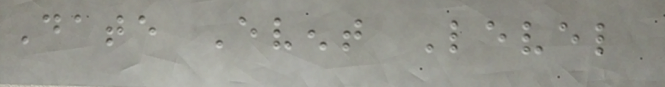Date Event Level
